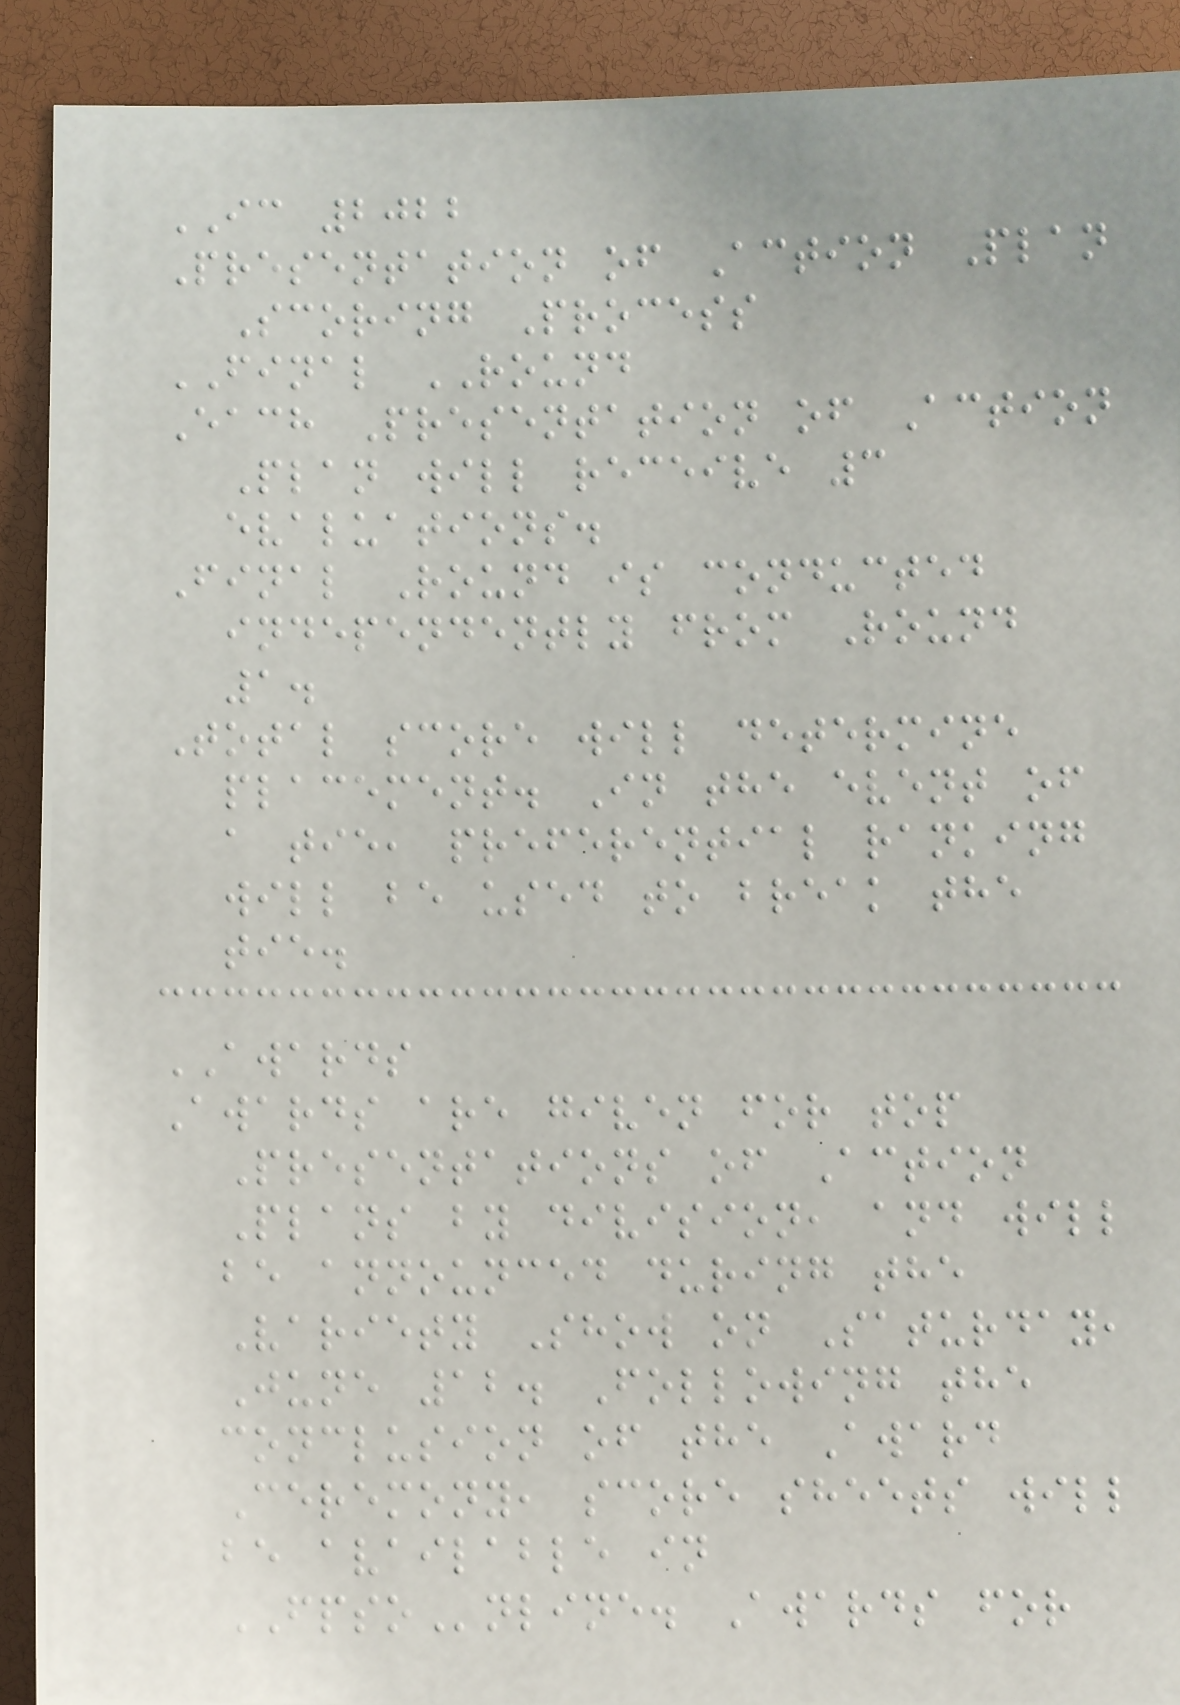IC 2022
Presentation of Action Plan
Scoring Process
FINAL ROUND
Each Presentation of Action
Plan will receive 3
evaluations.
Final Round is conducted
independently from Round
1.
Total score will determine
placement. In the event of
a tie, preferential ranking
will be used to break the
tie.
AWARDS
Awards are given for top
Presentations of Action
Plans by division, and will
be announced during the
Variety Show on Saturday,
June 12. Following the
conclusion of the Award
Ceremony, score sheets will
be available in
FPSOnline. Awards for
